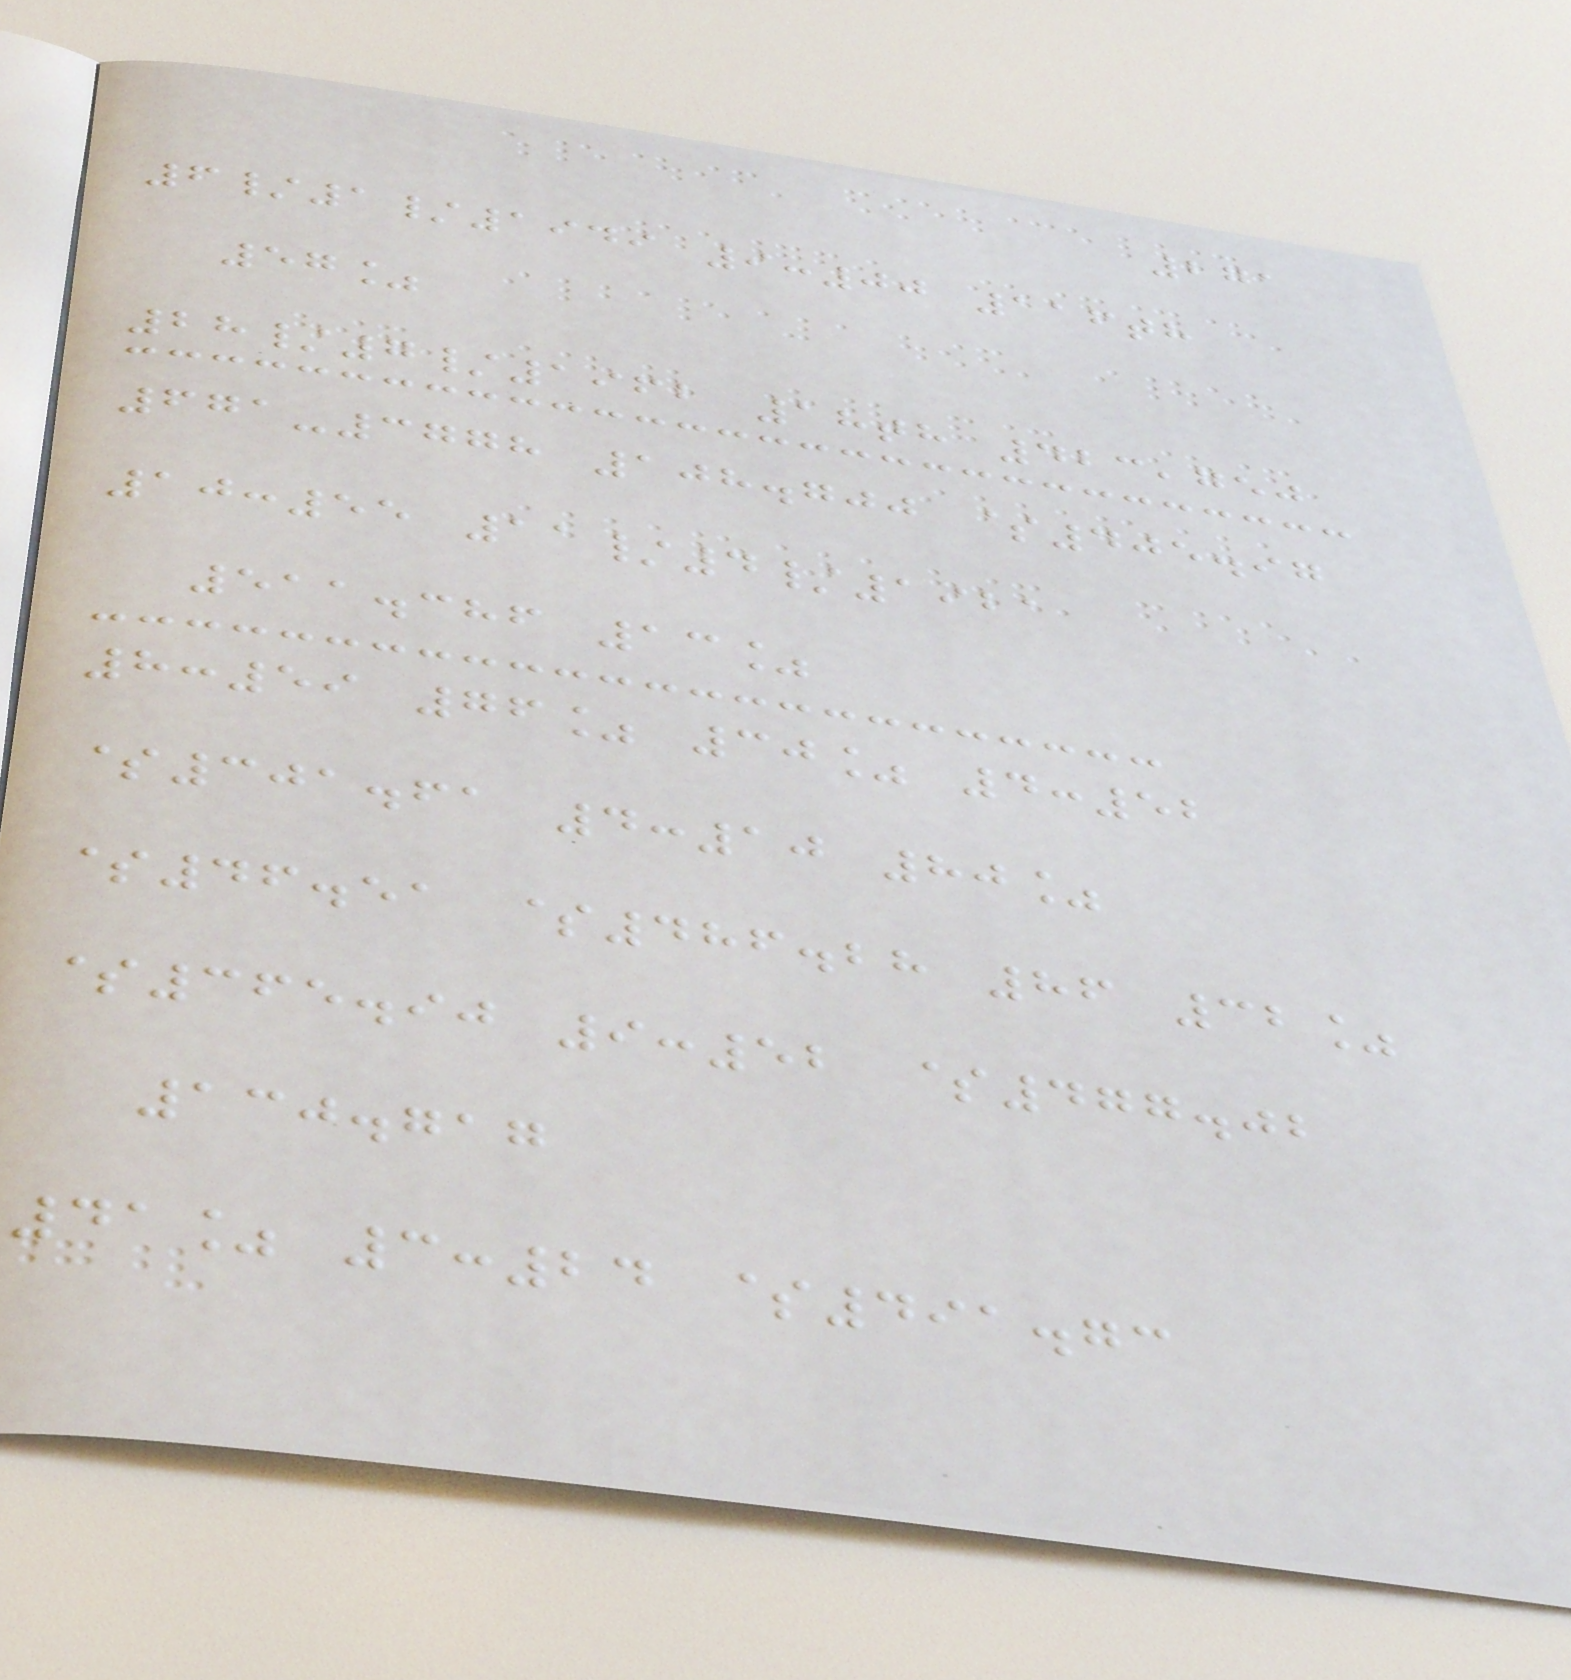271
6/1/1949 9:00 116th
57%
28/7/1962 18th 423,750
671-3778 108.700 $405.97
10:55 11/4/1921
511.386 13%
8:59 76% 30% 4:52
$301.61 4:10 80%
$46.51 $486.28 86 32%
$365.90 9:52 $477.02
130.717
41% 3:24 $491.73
